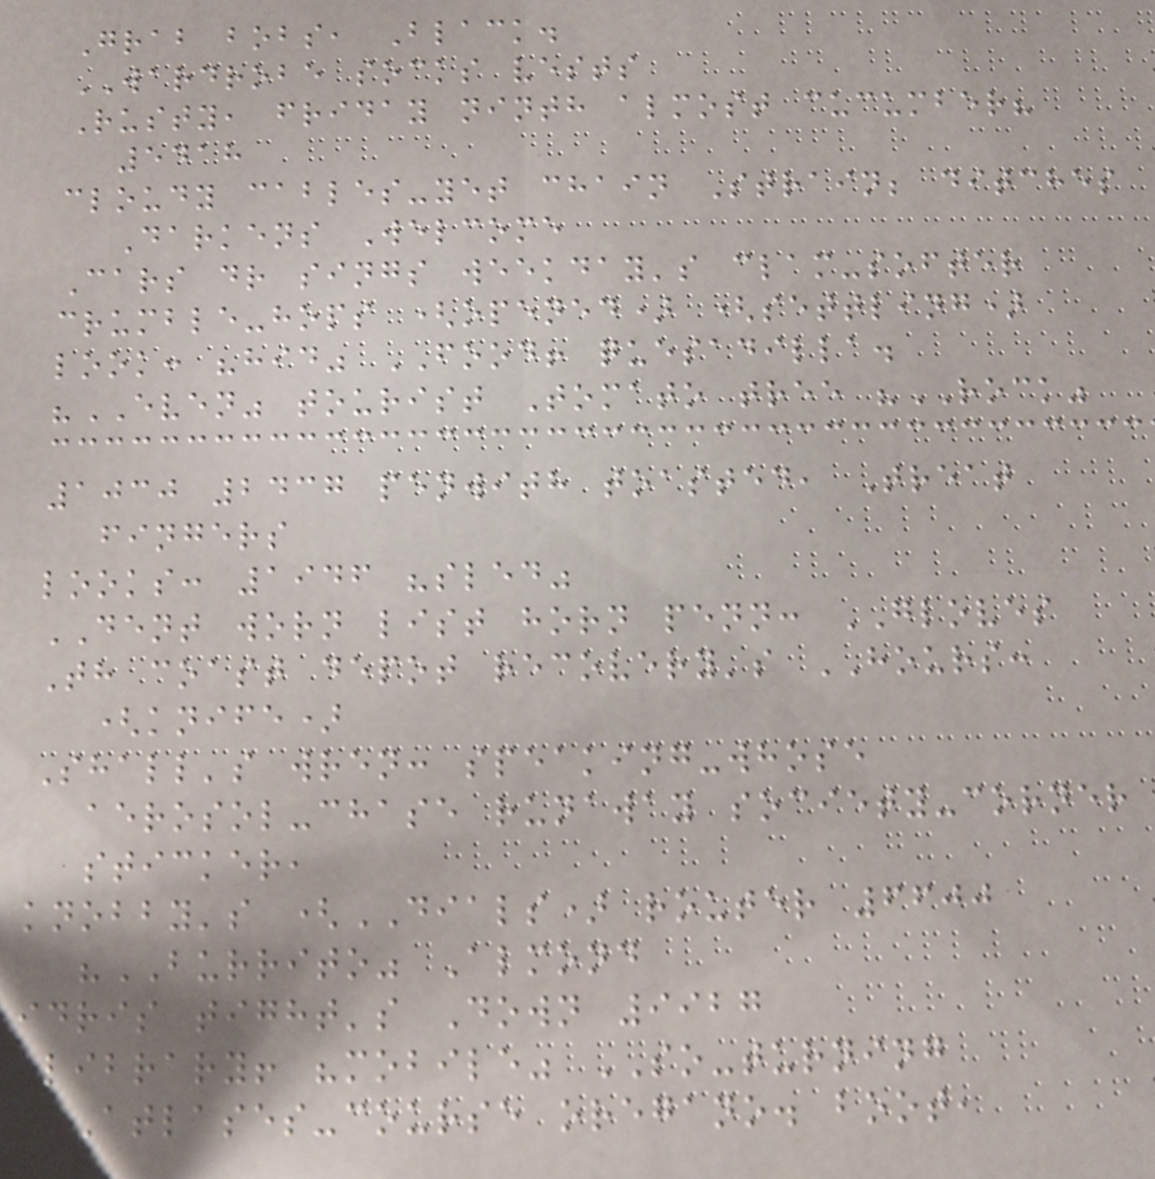Grab bobs, Black.
WARDROBE socks vests
Rusty, friday ninth almost cucumber?
5418
cloudy cables-yet chain Strain; ditches
Darkens Welcome
Cars dr sings weekday's clam-softer
crumble-hops (opened) (settling)
look: "hid" FOOD! quesadilla.
"EVEN" tourist Tomato tree "ROCK"
1030 2437 penwith toasted, Treat
fingers
looks: 1946 "sled"
DENT worn list horn penn: GLOVES
Th coast depot recovery's HOURS:
(knife)
Shall's wren: speaking-whose
aerosol-chase runaway society-corner
sticker,
knobby's (DIALS) router 6600
"BURRITO" Almond
idris tight's Down 9927
Library! "mobile" SO-turning
Atlases-course oregano. boot,
